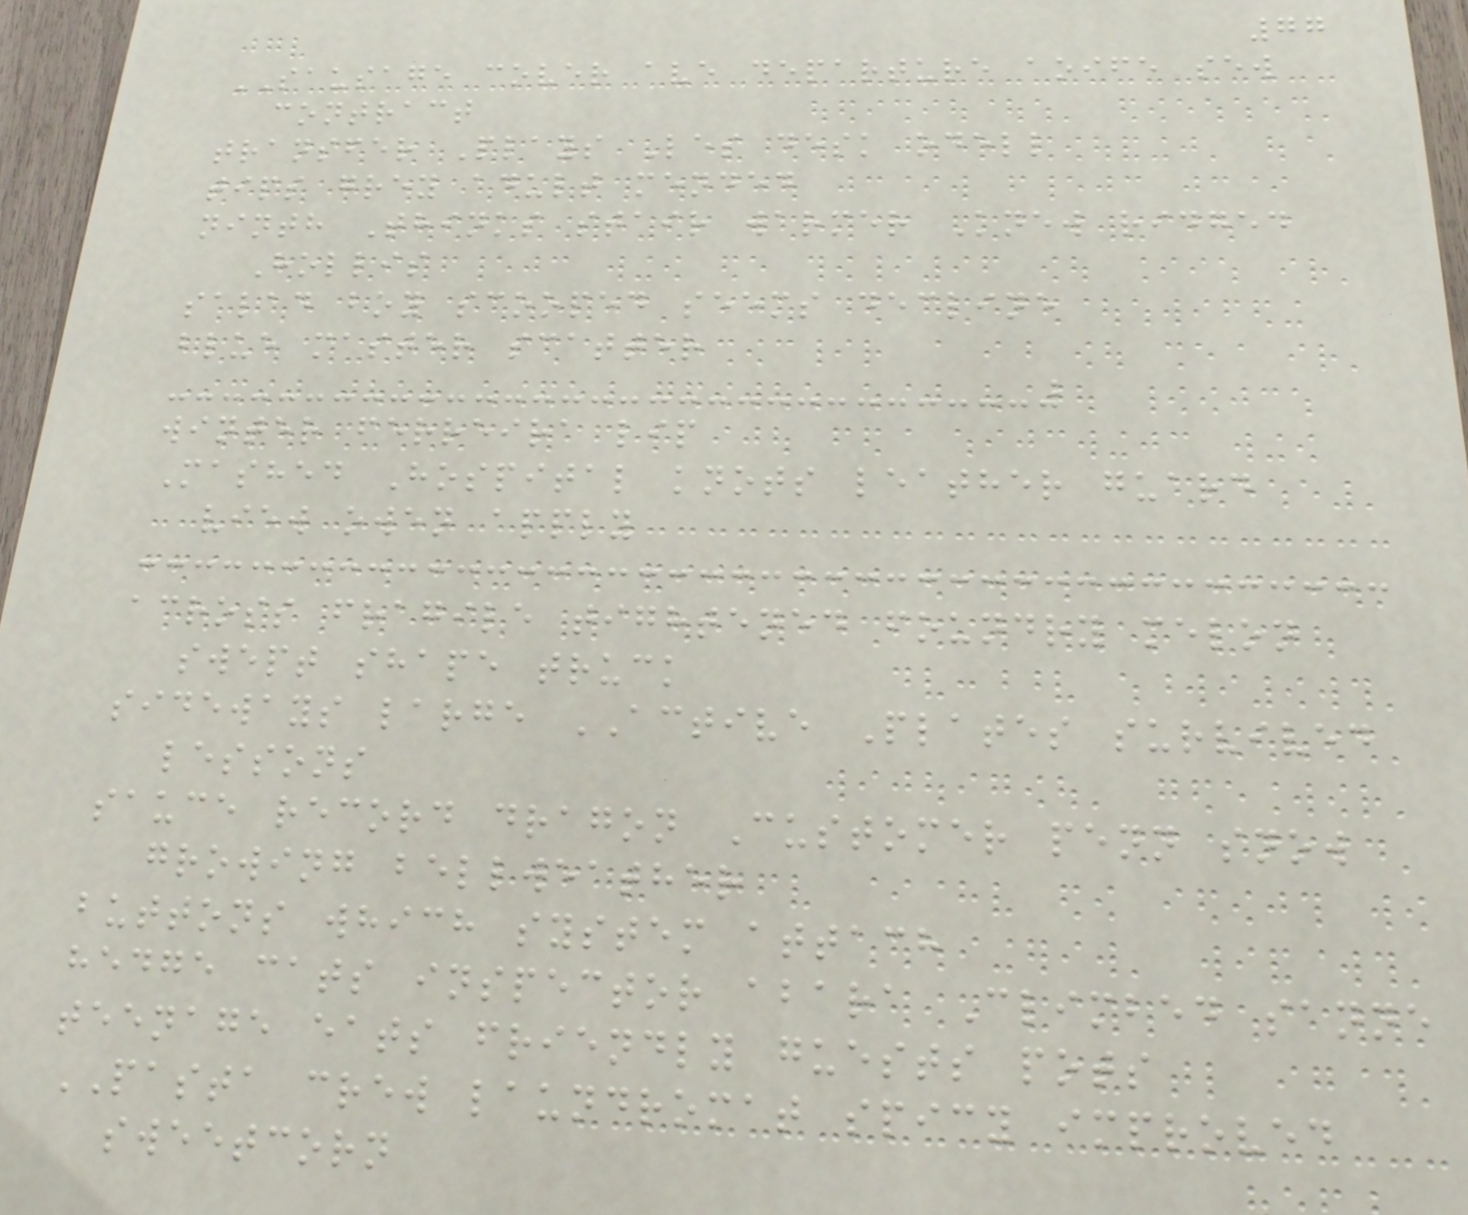77
SAUSAGE cover ave departure aoife sew
contract
transfer Plays Les desk odell
tips grey adult mended
ninth Thinks stair warmer Knew ridged
Hollis
salad boy scooped seems decline
blue master scatter
winter ferreira lip
Mashed Hospital knots leather guard
view owen apply
across fragile tightened foundry melon
swept shape truck
sideways large ACTIVE Plates survived
lessons
sauce record dragon Customer penn snow
growing bellweather
buttons which system attach
hedge cats inspector abara Climbed sanne
teenage eats friendly guests pots
PASTA crew laundromat spicy improved
sweetcorn
